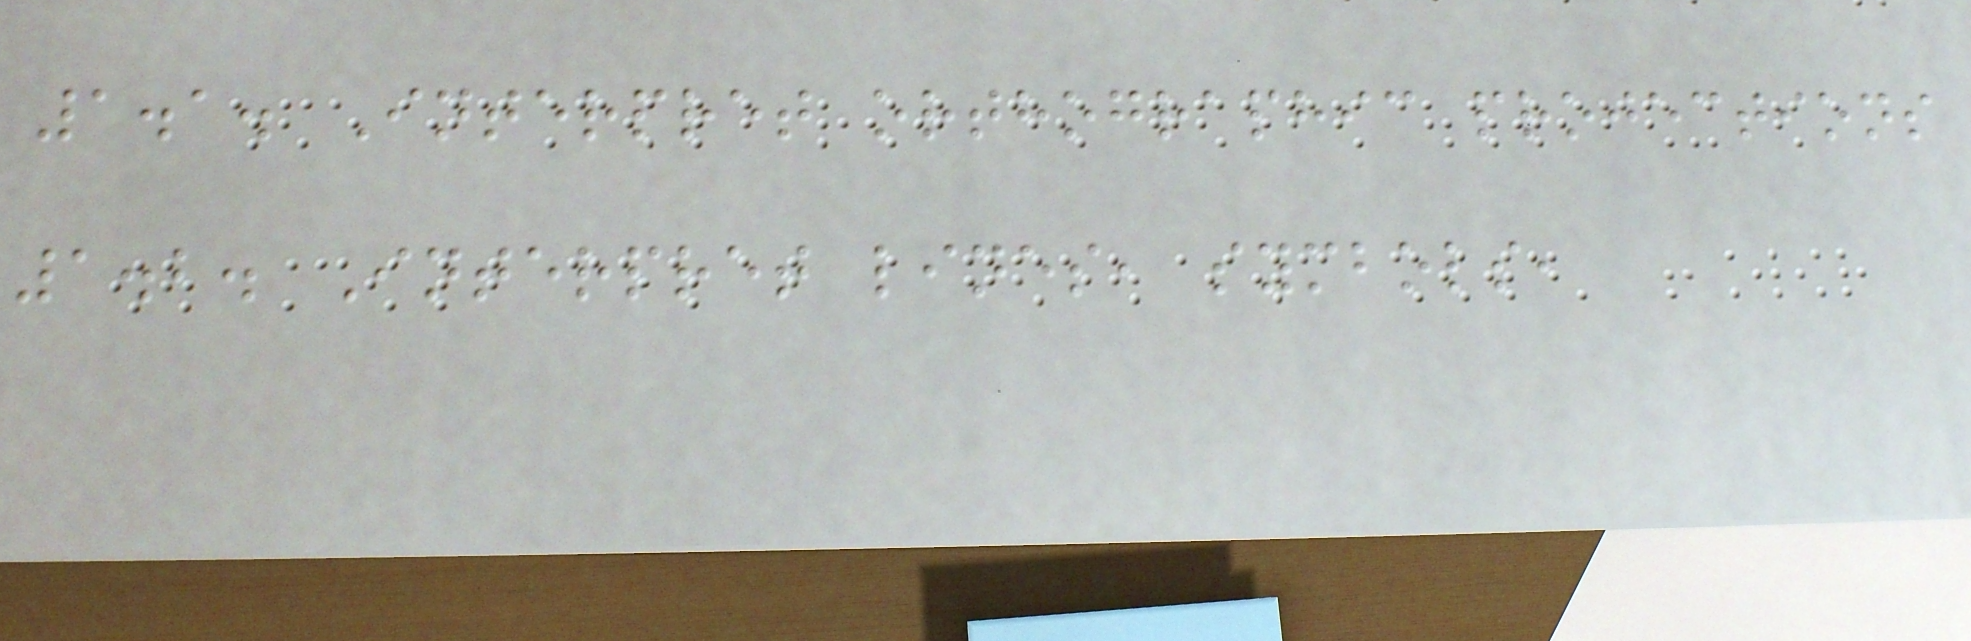1.1. Interpret orthographic projections
1.2. Interpret lines, symbols,
